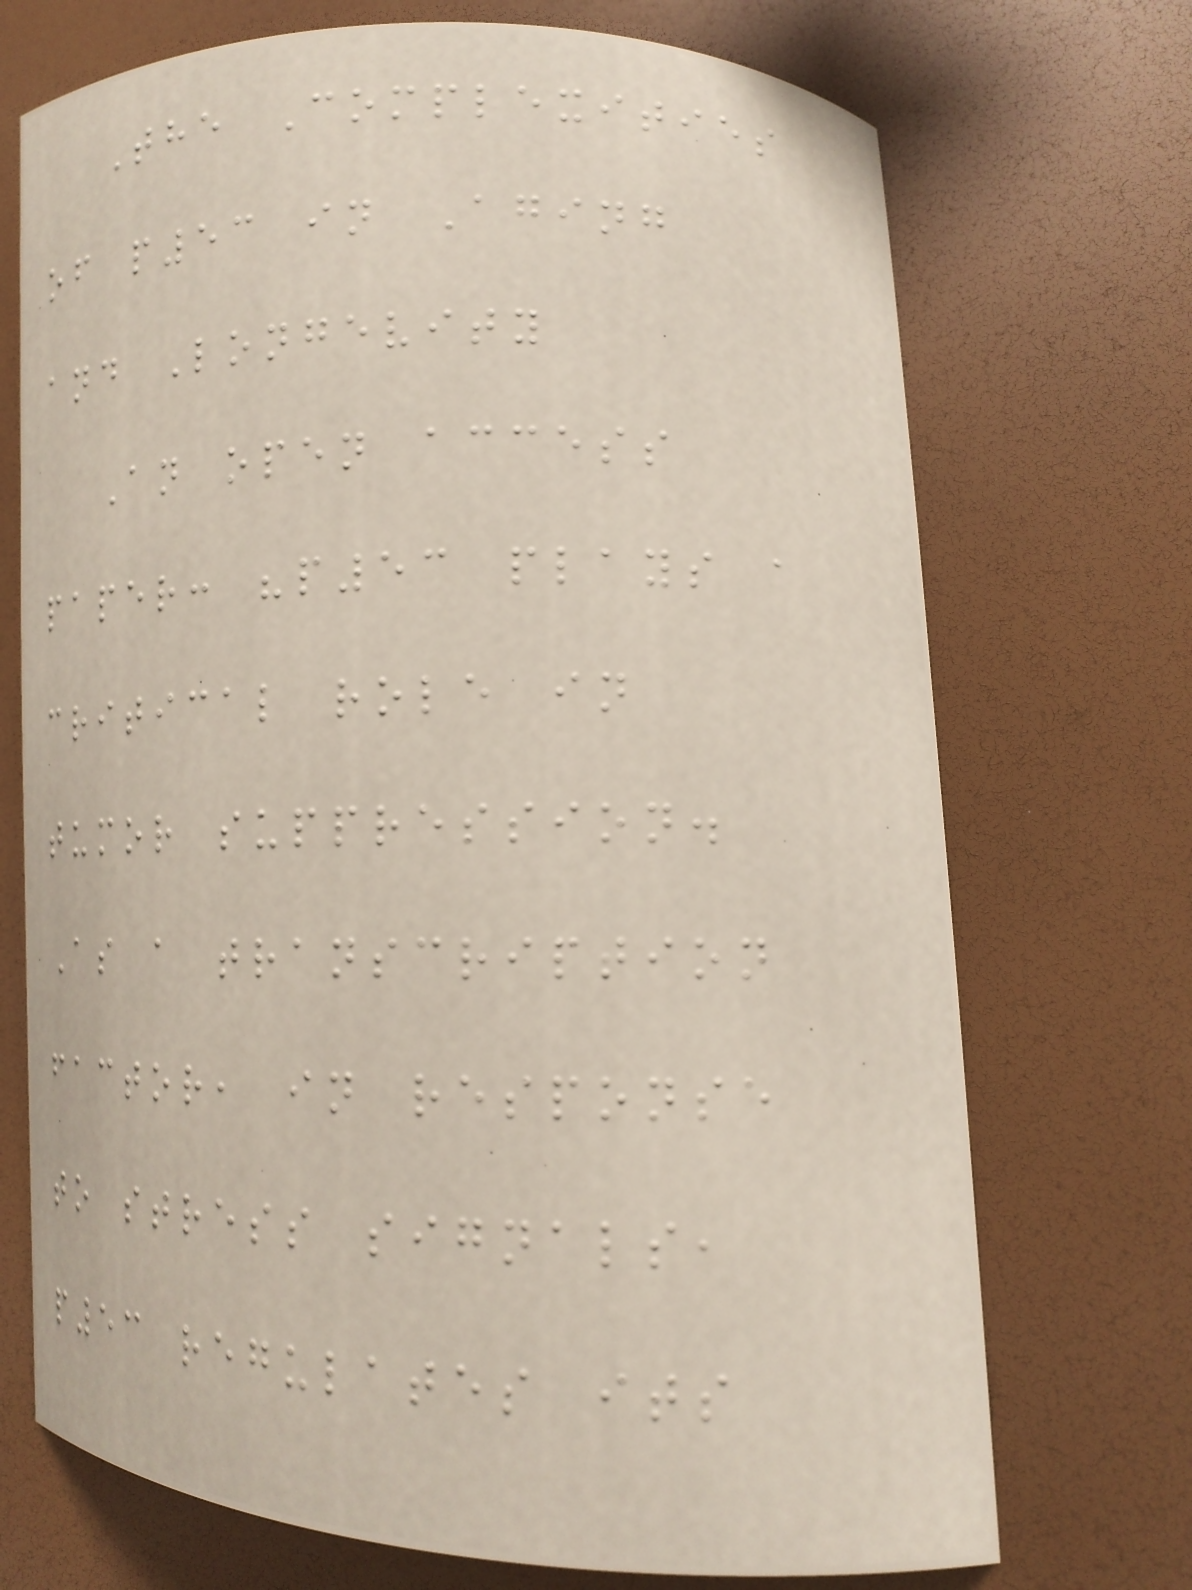The Complexities
of p53 in Aging
and Longevity
An open access
paper: "p53 plays a
critical role in
tumor suppression.
As a transcription
factor, in response
to stress signals,
p53 regulates its
